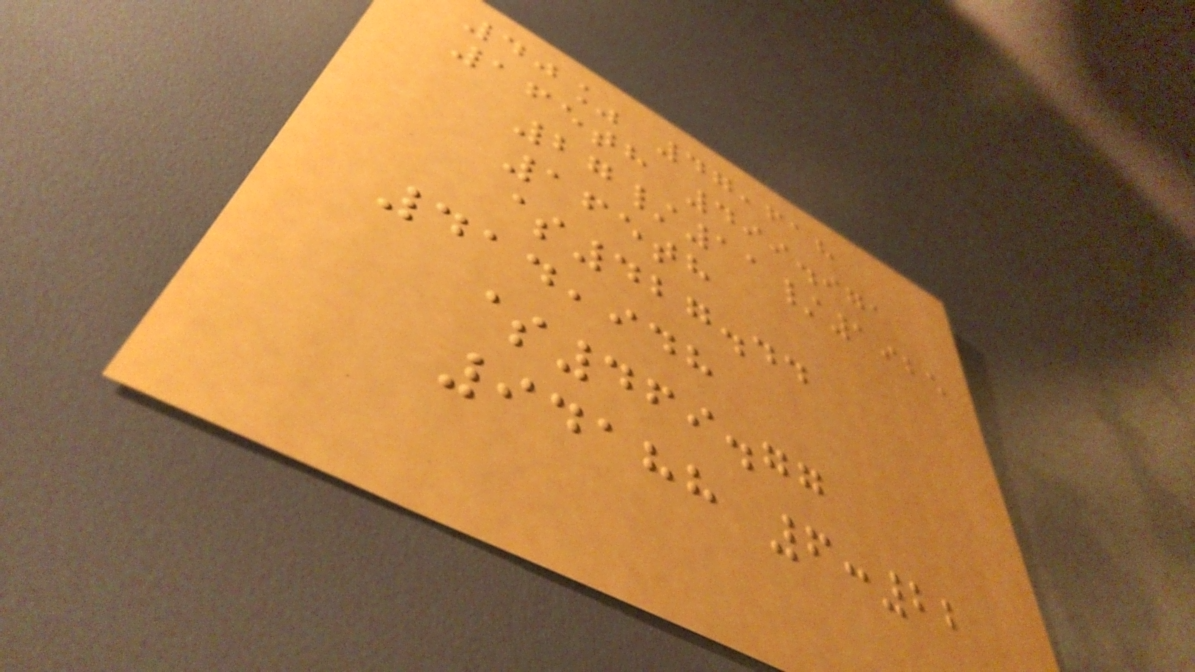40% 47,618
165th 499.971
27/11/1925
165th
$427.44
414,948
$469.77
94188 6:22
